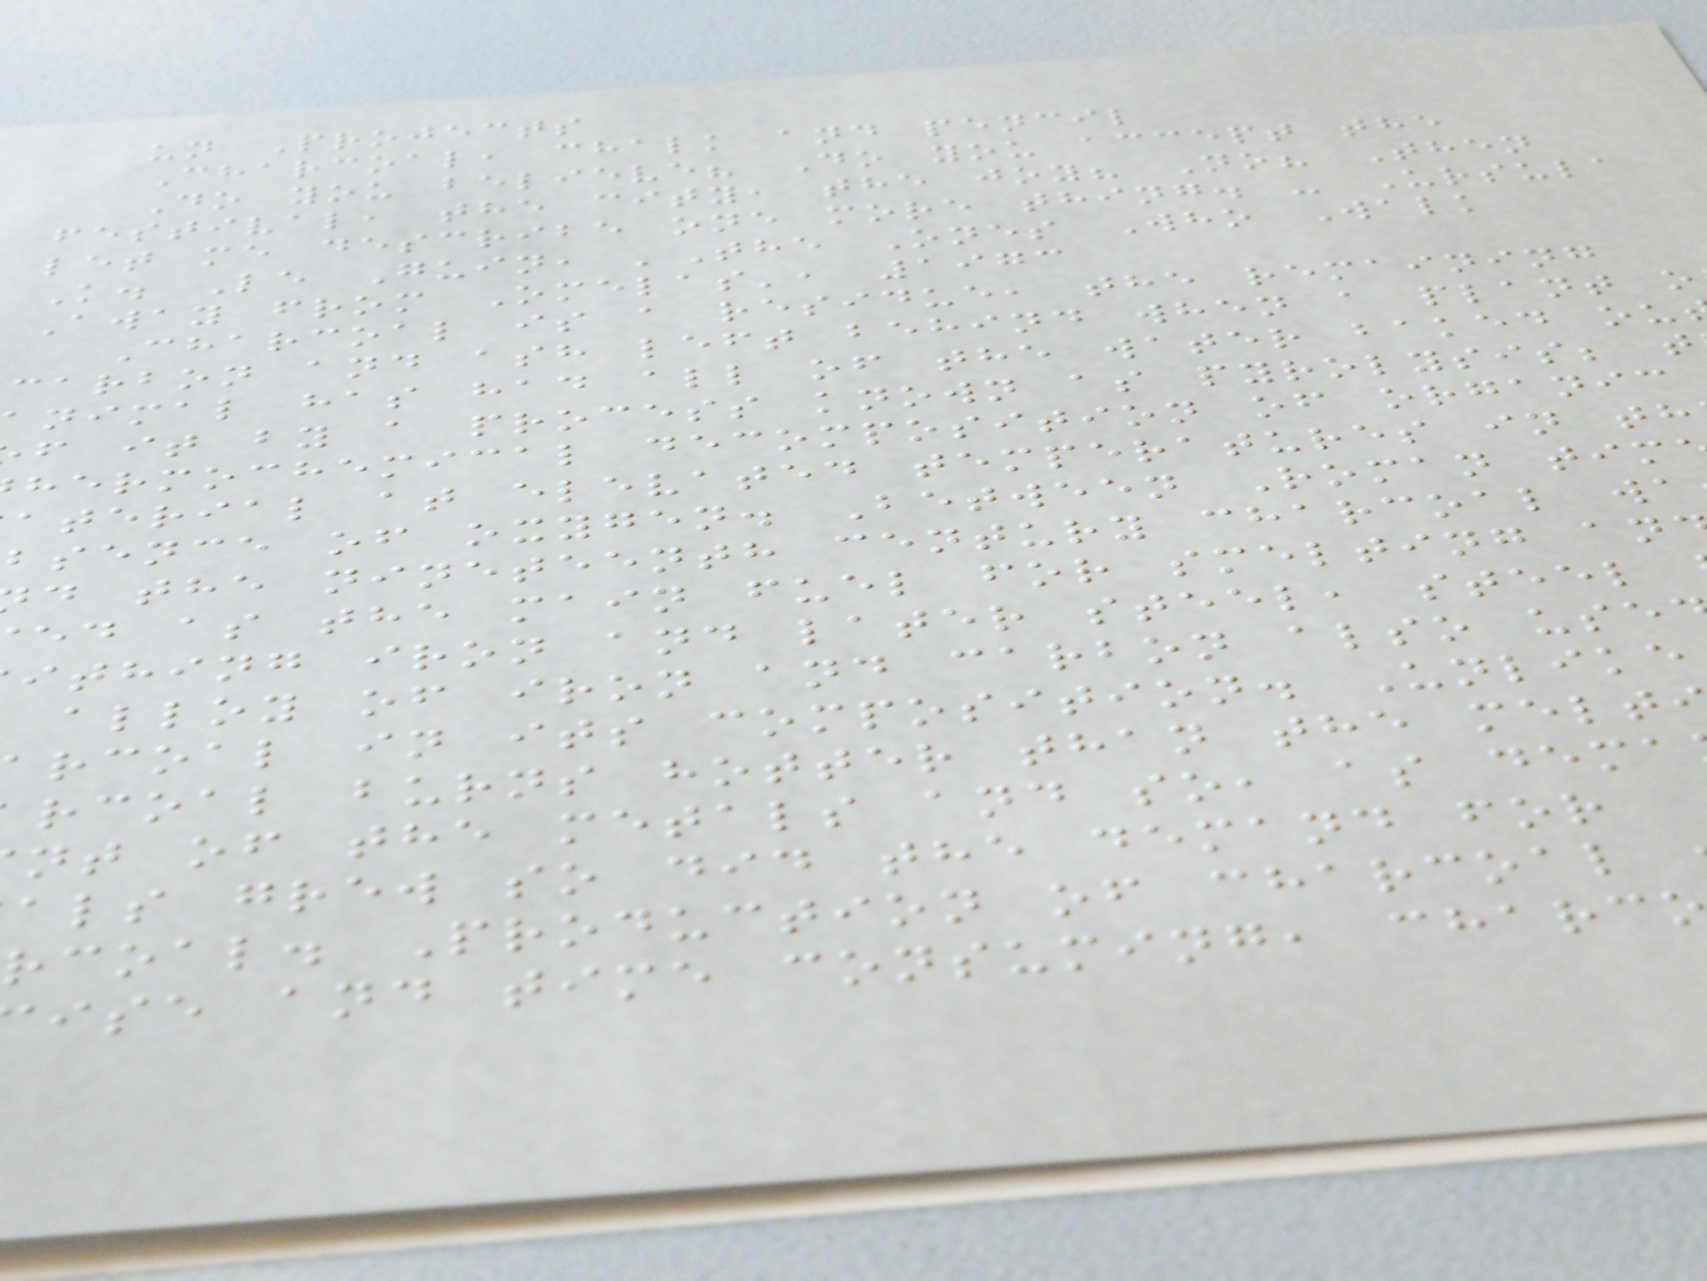un Projects
Charcoal, chalk and pencil
Do you believe? Do you accept the
festival, the city, the joy? No? Then
let me describe one more thing. - Ursula
K. Le Guin, 'The Ones Who Walk
Away from Omelas', 1973
Charcoal is a residue, the remaining
carbon and ash left behind when a plant o
nimal has had all of the water baked ou
f it by a process known as pyrolysis; t
hermochemical decomposition of organic
aterial at elevated temperatures in th
bsence of oxygen. Between Roman tim
d the nineteenth century charcoal wa
ed as the main fuel for smelting an
ithing iron and later steel, steel
alloy of iron and carbon also use
rcoal in its composition. Unlike
rcoal burns hotter than the melt
nt of the metals and so, as dema
als grew so did the demand for
rcoal. Production of charcoal
ise and time consuming, charc
